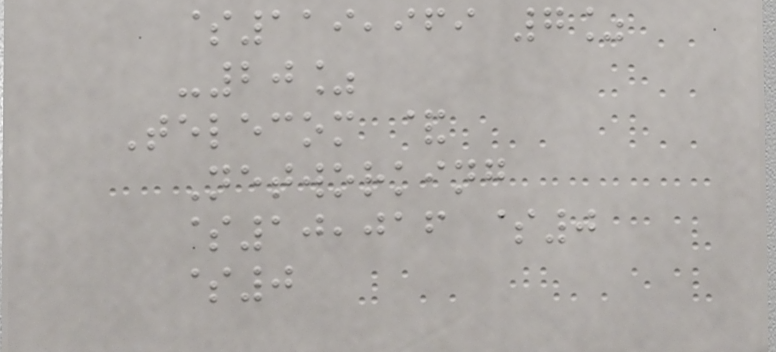$119,969 7%
-20%
Telecom &
Networking
$10,016 $0
$0
